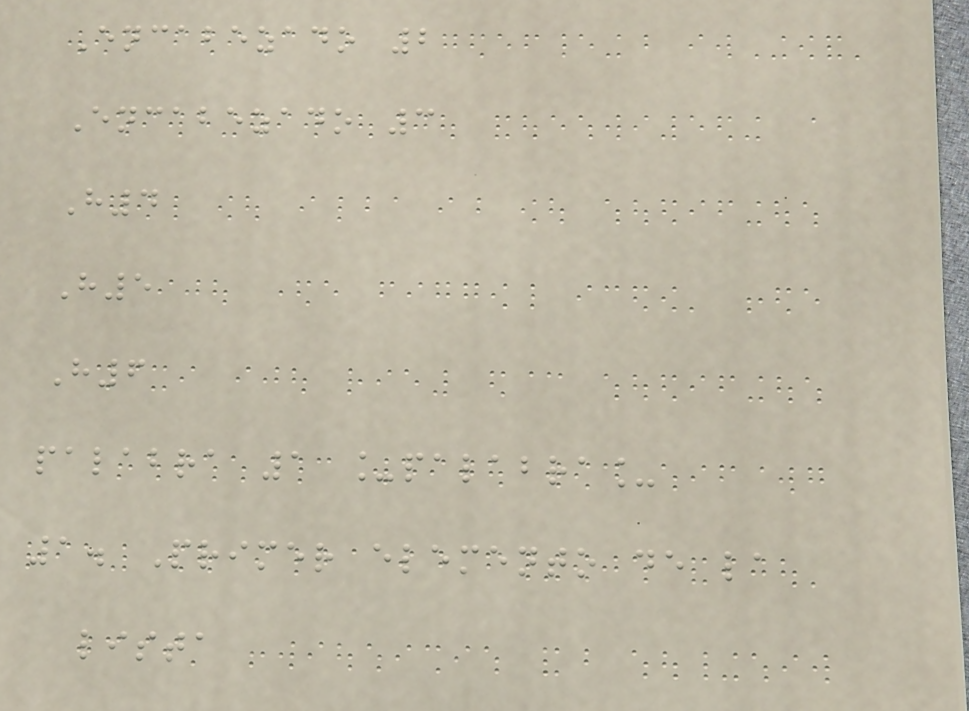Encabezado 2
Encabezado 3
H4
H5
H6
palabra 1 _palabra_
1. Primer elemento de la
lista
